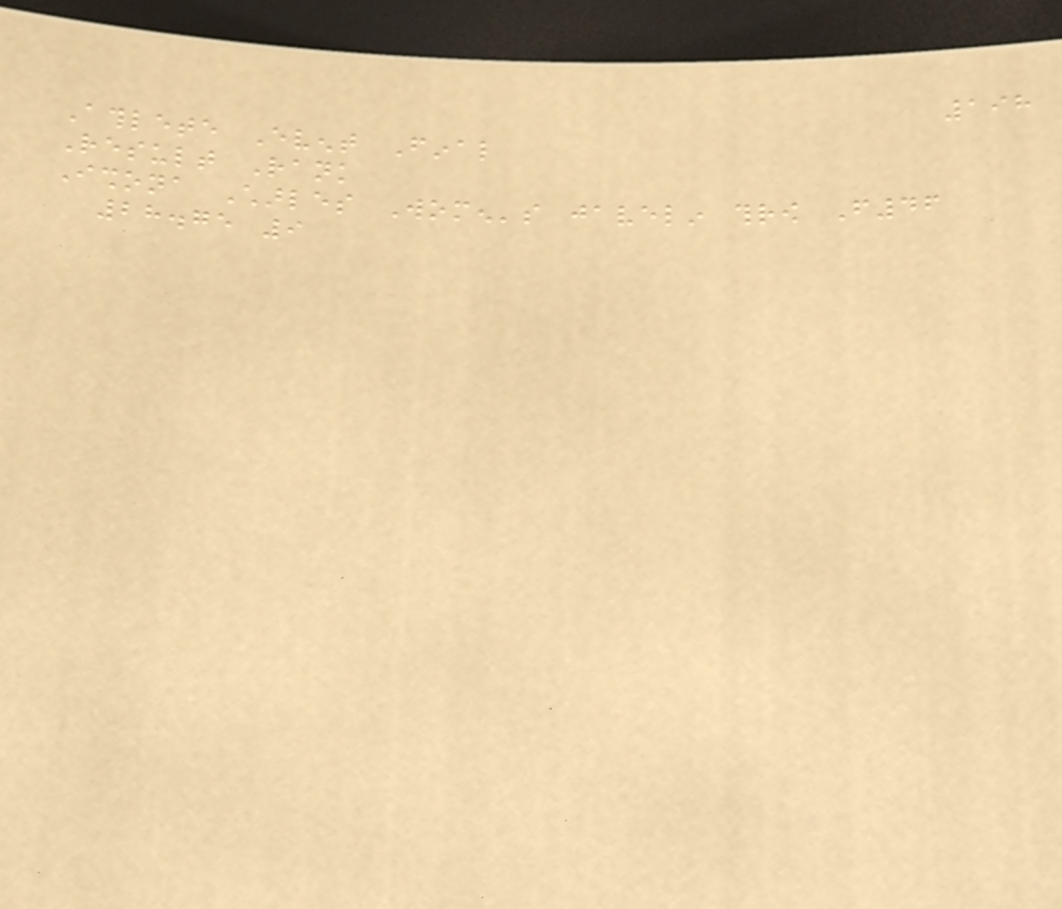198
Athlete Event Final
Result Rank
Ishona Charles Women's javelin throw F46
28.75 9
